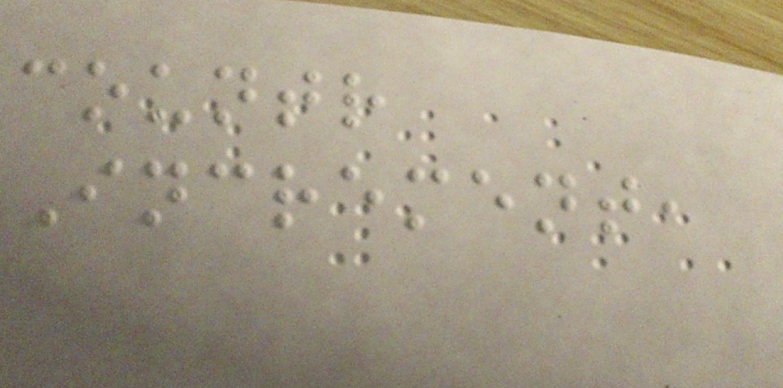countr
Increment,
